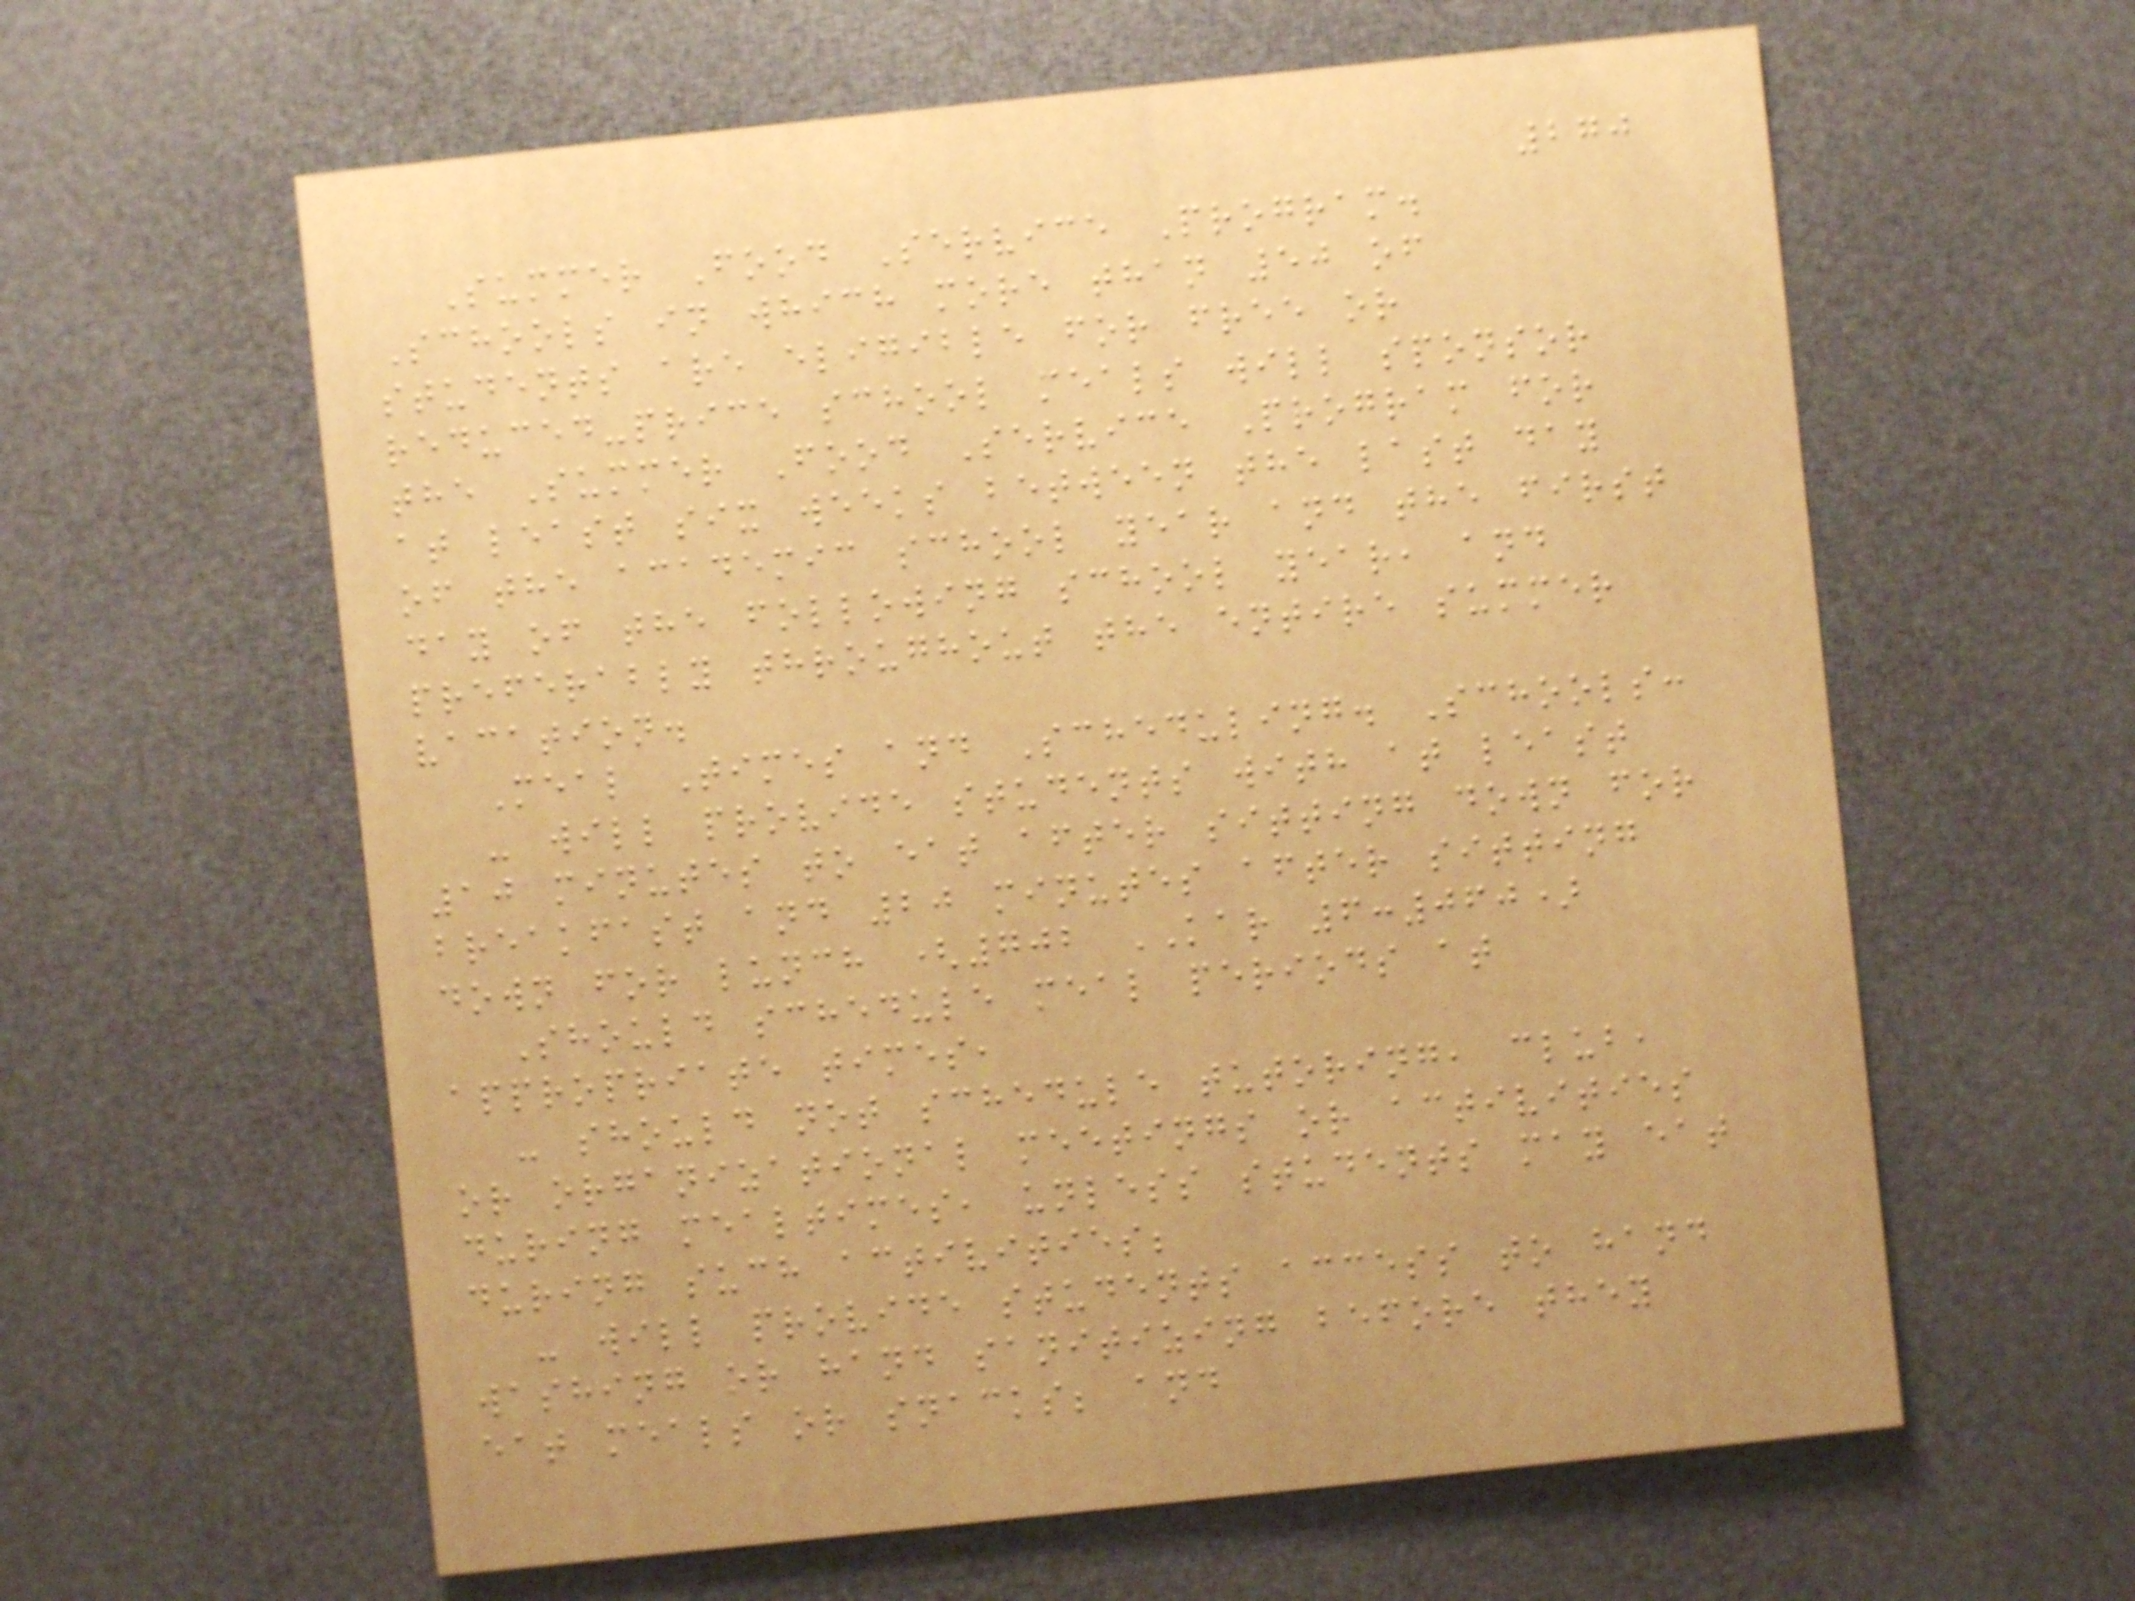270
Summer Food Service Program.
Schools in which more than 50 of
students are eligible for free or
reduced-price school meals will sponsor
the Summer Food Service Program for
at least six weeks between the last day
of the academic school year and the first
day of the following school year, and
preferably throughout the entire summer
vacation.
Meal Times and Scheduling. Schools:
- will provide students with at least
10 minutes to eat after sitting down for
breakfast and 20 minutes after sitting
down for lunch (702 KAR 6:060)
Should schedule meal periods at
appropriate times,
- should not schedule tutoring, club,
or organizational meetings or activities
during mealtimes, unless students may eat
during such activities;
- will provide students access to hand
washing or hand sanitizing before they
eat meals or snacks; and
